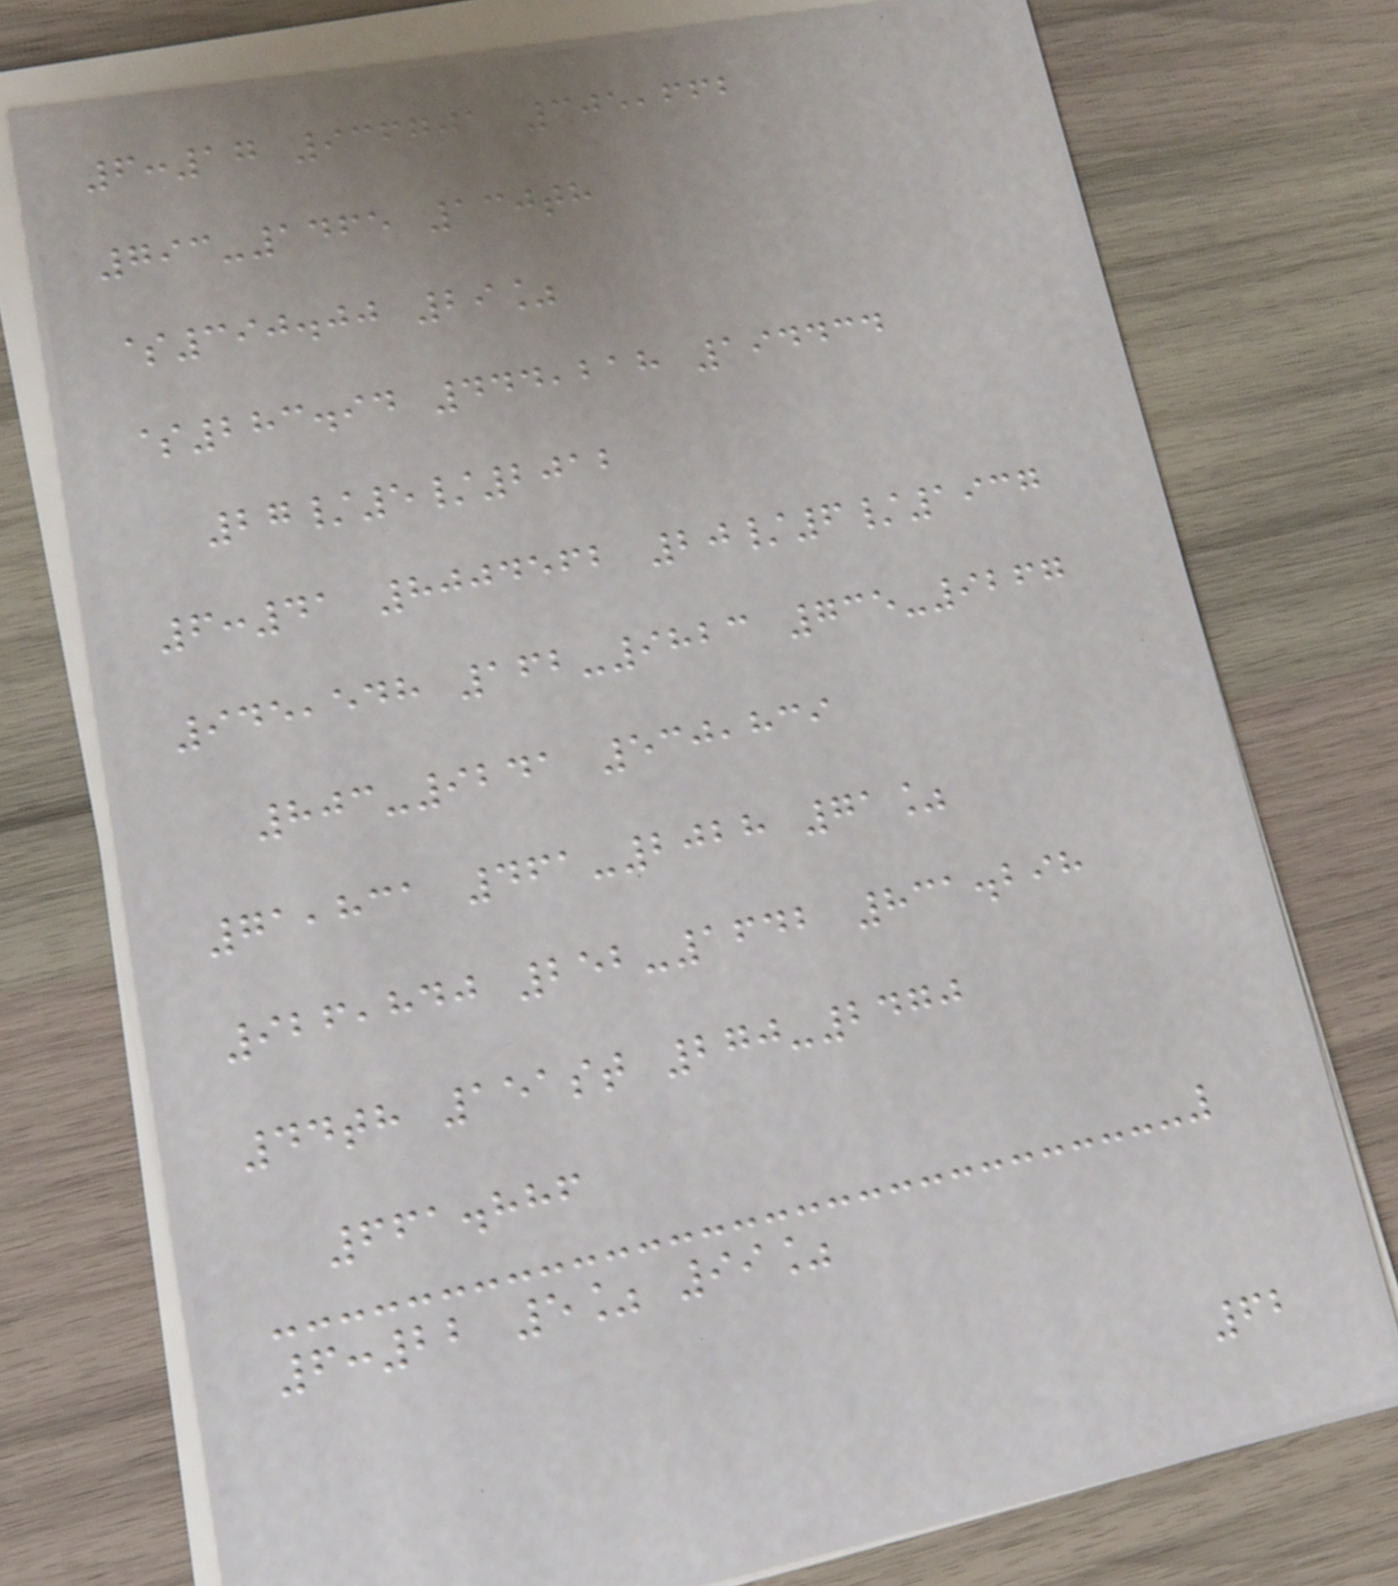6:17 936701 305,662
793-1465 130th
$390.00 29%
$283.94 444,218 194434
27/5/2012
6:41 8004562 20/6/1937
945,548 162-9823 735-9267
803-9241 530,839
71,831 461-2028 71%
926,840 252-1642 831.298
44th 151st 270-2470
661.886
6:22 5% 99%
62
